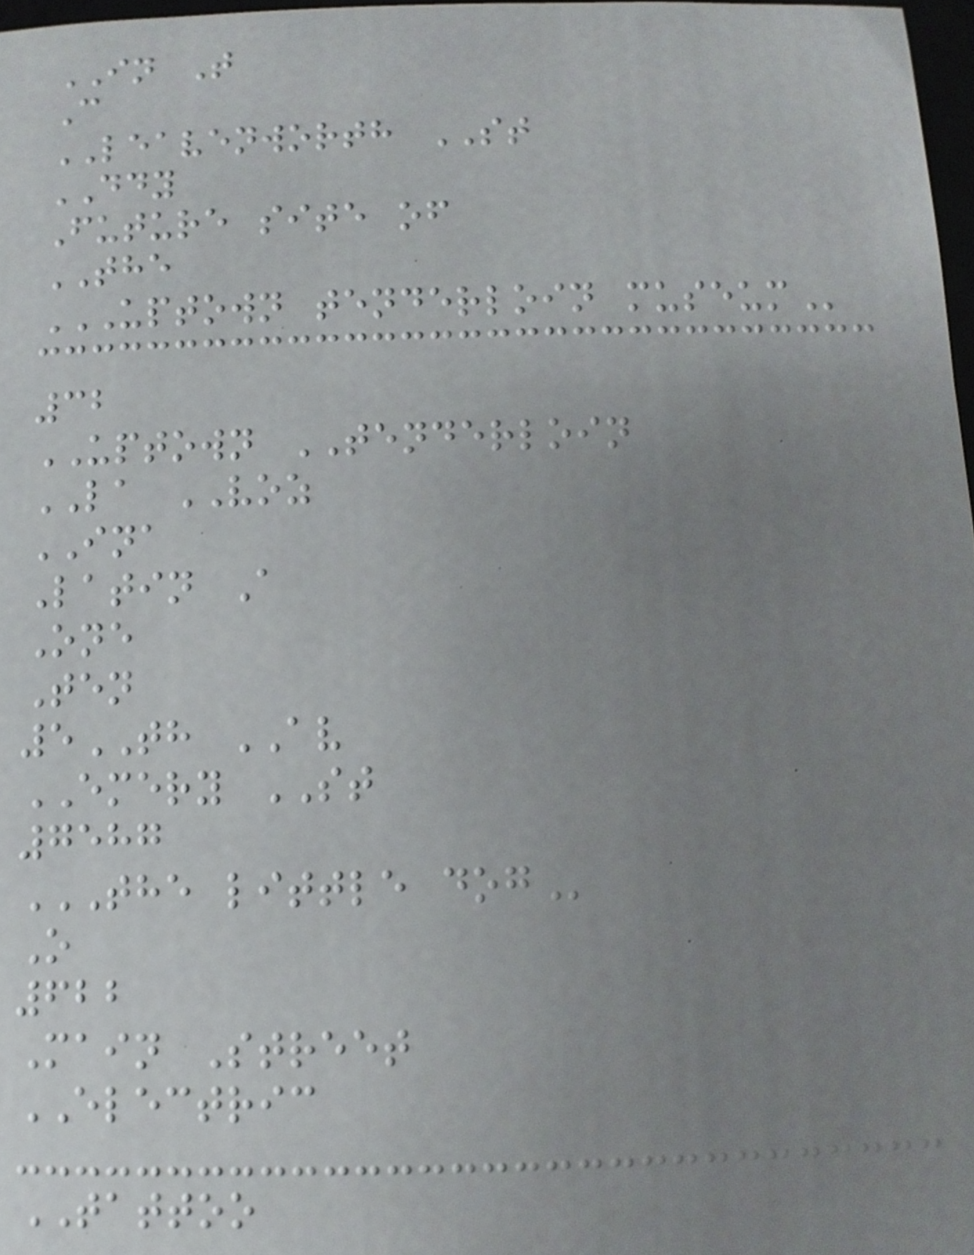IN T
C
LEAVENWORTH ST
DDY
Future site of
THE
UPTOWN TENDERLOIN MUSEUM
32
UPTOWN TENDERLOIN
LA VOZ
INA
Latin A
One
Ten
5TH AV
EMERY ST
7587
THE LITTLE DOG
O
622
Main Street
ELECTRIC
TATTOO
